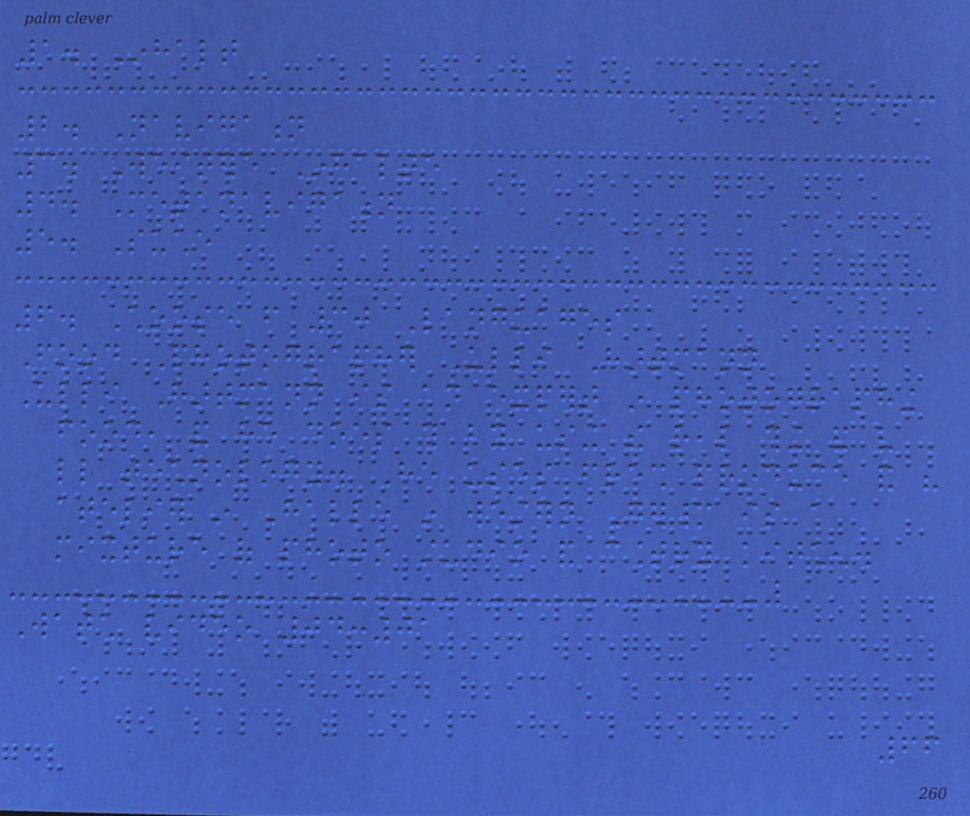1. Inhalt
2. Navigation
3. Weitere Inhalte
4. Metanavigation
5. Suche
6. Choose from 30 Languages
Food Photographer Ulli Hartmann
Ulli Hartmann is an expert in photographing
food, and he does this by using the real thing and very
little technology. He uses fresh produce and his
atelier in Halle in western Germany is a
mixture of photo studio and country kitchen.
Watch video 04:01
66
